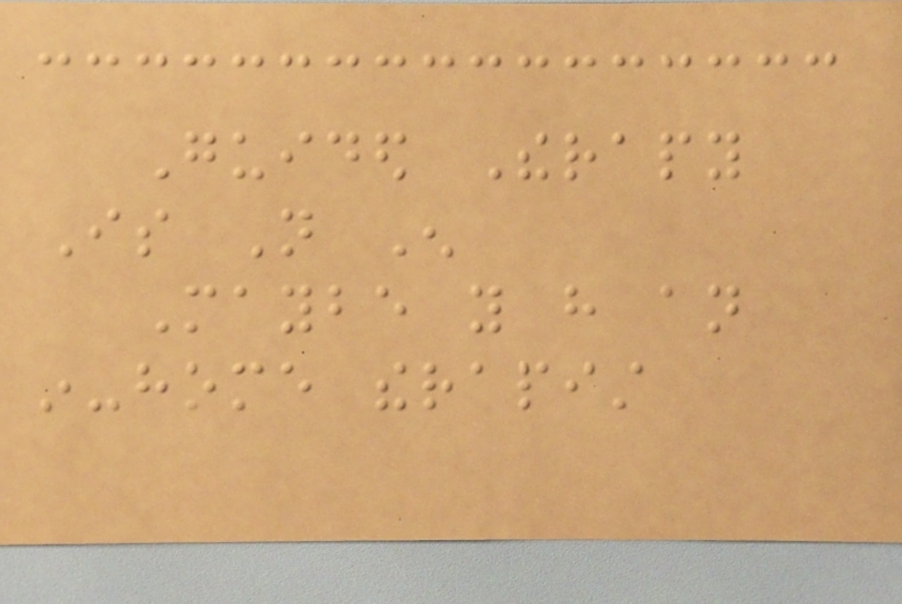Guided Therapy
Is Not Enough
Maybe you have an
in-home therapist
